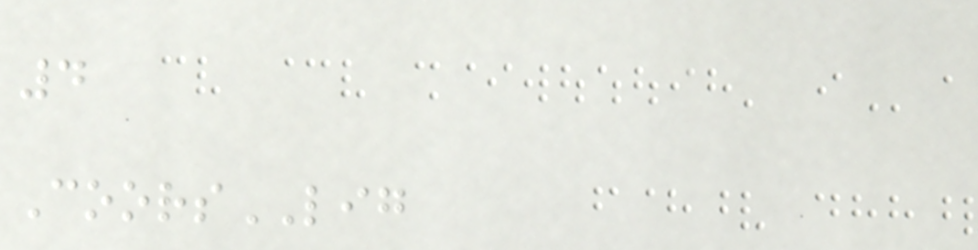4
CoorsLIG
